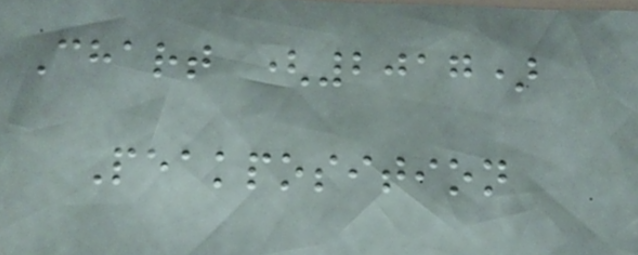Chart (2017)
Peakposition
